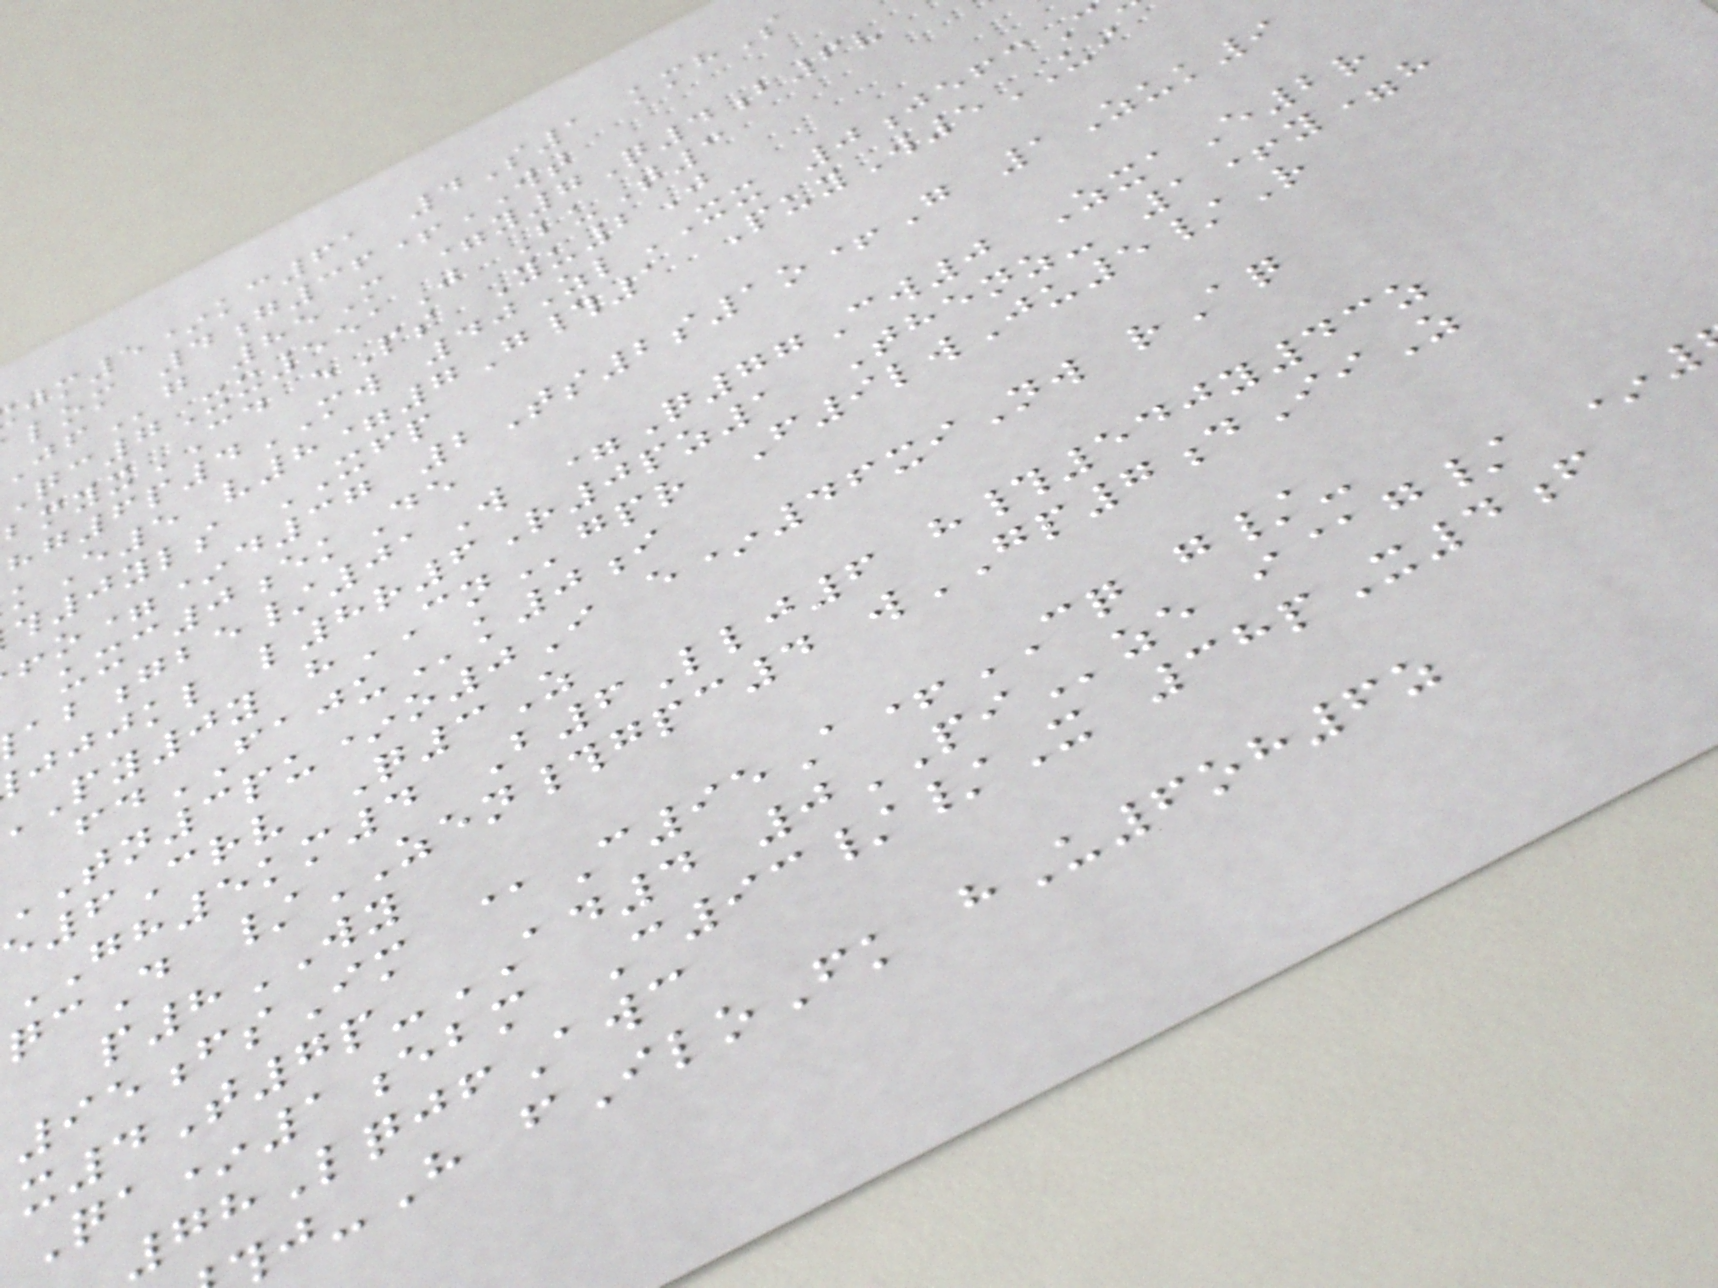jm5*kc61 4S1 kmhS
lom 4g36+WT
g 85M =y7Q4b6v
7Xx551J BuT3
myxCD ePs Yu2J
hg6p4MW 40ZlXX 0jefcC
kE5 v8=7G#1 PuyW5UI
0yls XFP
o=*d37 2Ts2s1o+G 1Zuk9
uxc0ekDe
gbe/01W =Q77Cw0 ZxaE2r
jjjkl l8r6R0pz1 Thenz- 1+y=h
py0y hCNgpr F9lwJu5/R
fdFAJUk0i
3pu*o0I e*46xiNw rAq
e6Crv Q3Z
GH5km4 B6Llj6 h#540y43z
qcD /ZEN#gpc4 wGP7dIiZ
p8WY
95fsIm @C95A+CQ g/-
x4T7p-AD4 0PIze i@g/ *
Qa*1ebm C93//X 38pX4f
78LqjfAwc
j-H fIloFk hU6oh6z
